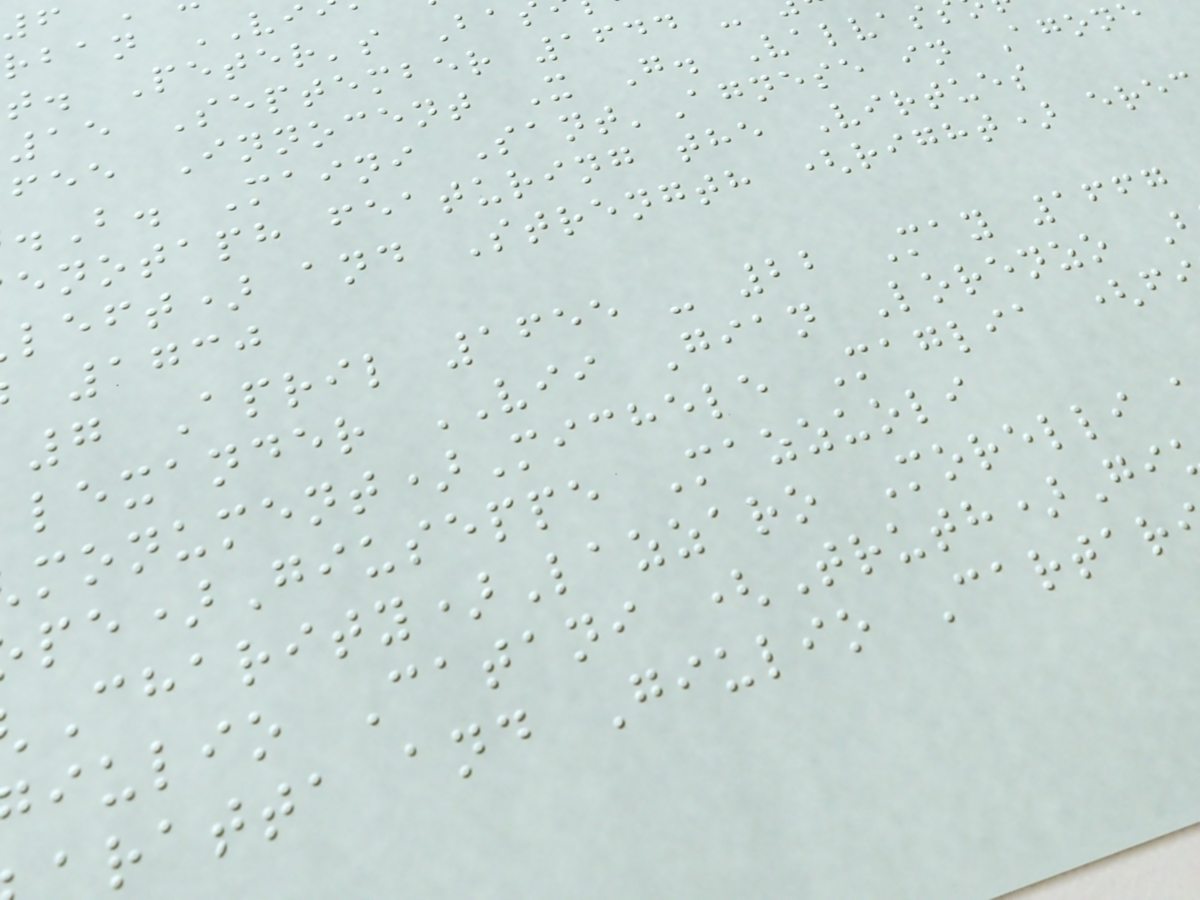t. Peter's Ba
15 September 1644 -
fee Innocent X G. Valvas
.B. Maini Sant'Agnese in Agon
enotaph featuring the Virtues
left) and Strength (right) ere
1730
7 April 1655 - 22 May 1667
lexander VII Gian Lorenzo
monument)Michele Maglia (f
pe)Giuseppe Mazzuoli
Charity)Lazzaro Morelli
iulio Catani (Truth)Gi
ratta and Giulio Cartar
